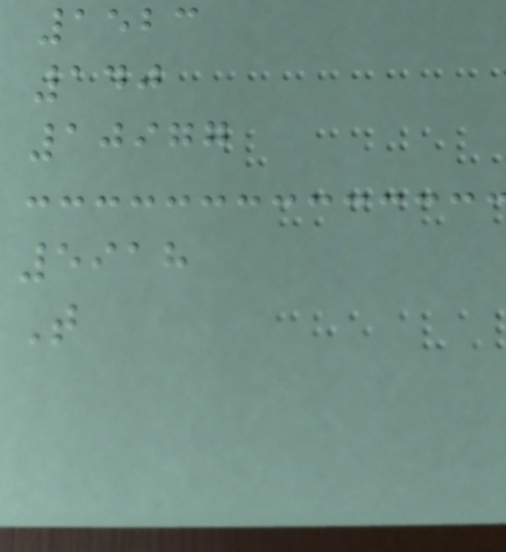1523
140
10977
5918
T
